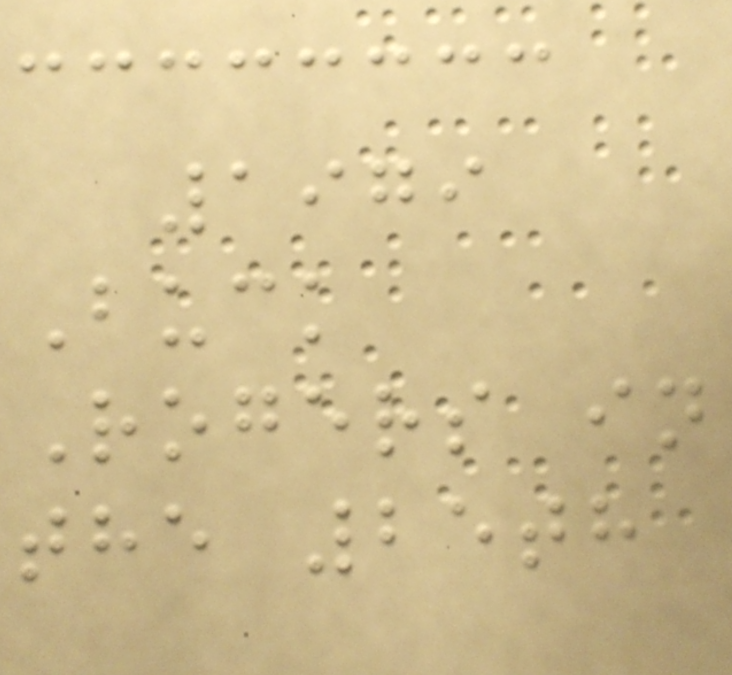1979
Buck
Rogers in
the 25th
